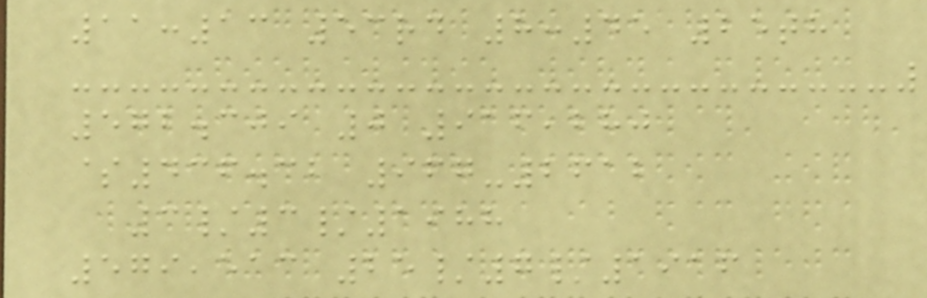11:13 53rd 8:45 25th
572.309 0 916,280
$436.32 967-2612
3/3/1988
579,513 25/7/1916
